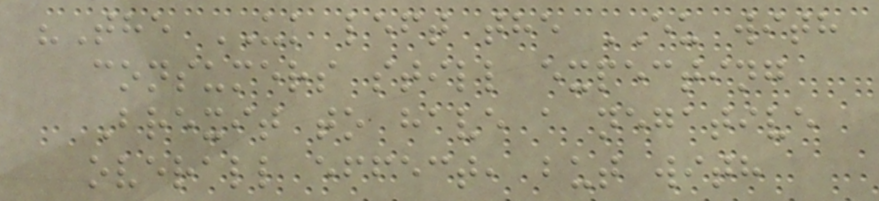"The UK left the EU with
consumers still expecting
Brexit to have a negative
overall effect, but with
